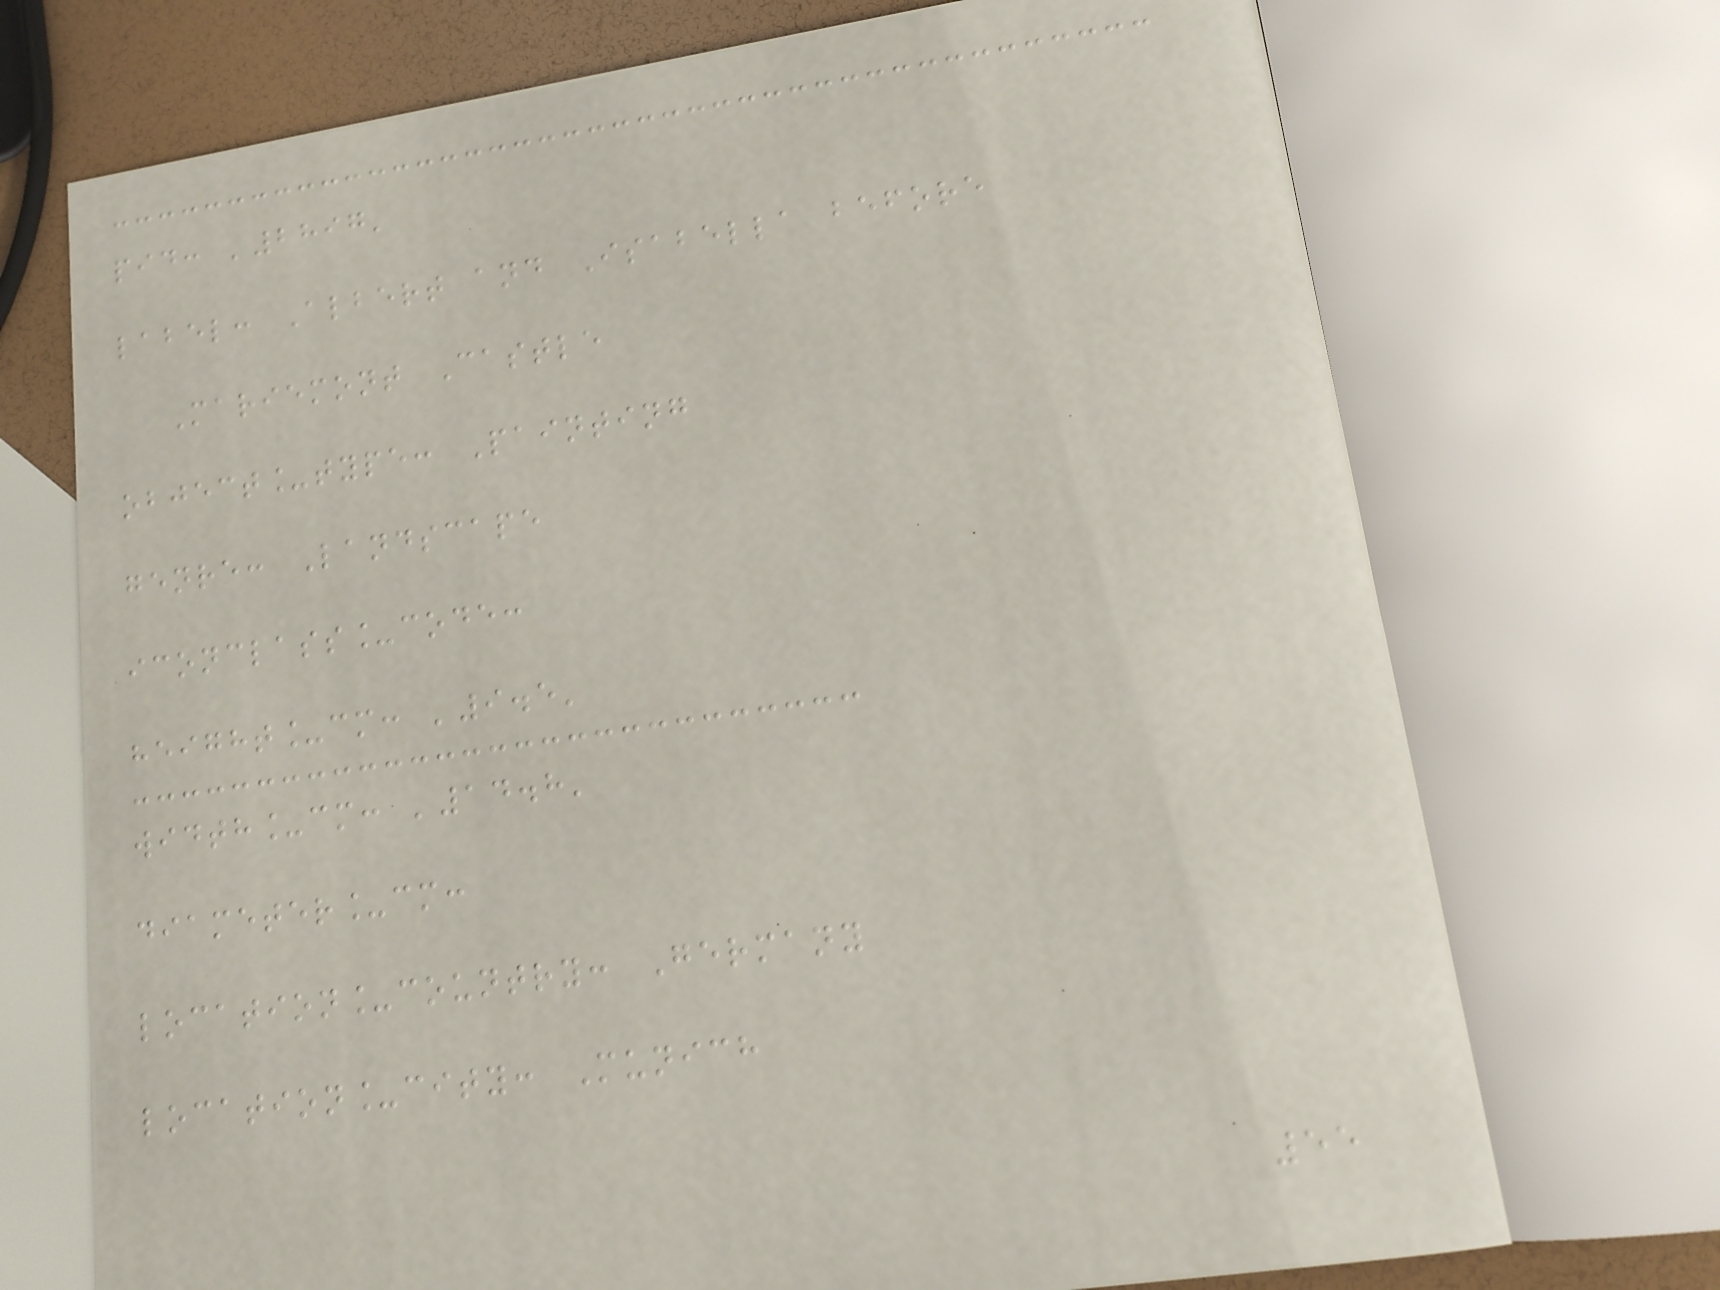pid: '2897'
label: Albert and Isabella before
Mariemont Castle
object_type: Painting
genre: Landscape
iconclass_code:
height_cm: '9.5'
width_cm: '14.8'
diameter_cm:
location_country: Germany
location_city: Munich
55
